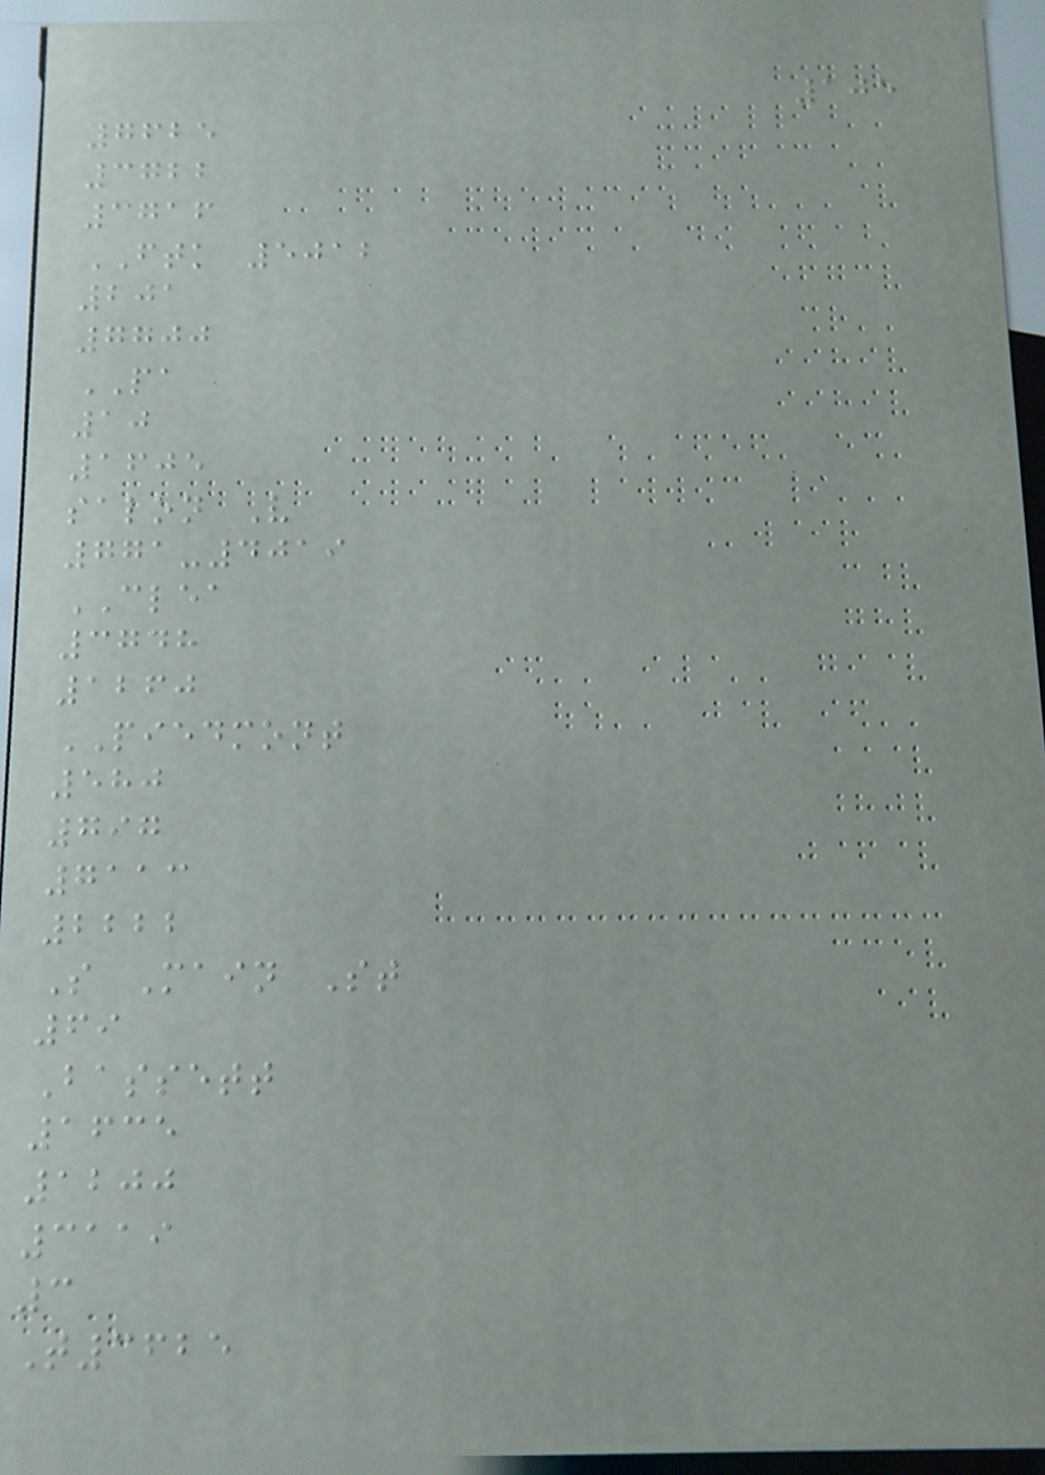105
7625
3722
3716
FTK 5012
201
7700
PA
10
1605
salon V
771-4019
CLEA
3748
1260
PIEDMONT
580
797
7113
2222
S Main St
69
Bassett
1635
1200
3119
3
T3625
